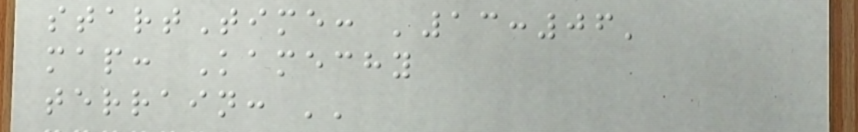startTime: '13:06'
map: Kamechy
terrain: ''
